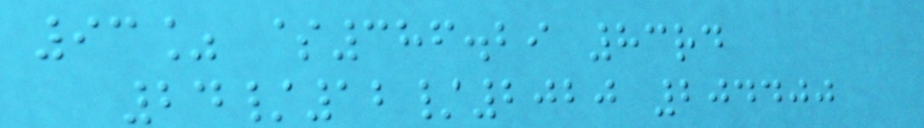93% $386.29 83rd
24/12/2020 204400
